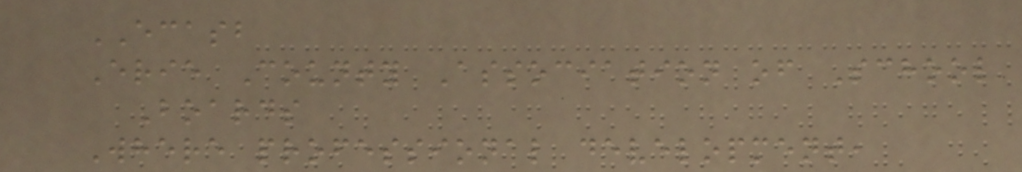ECASB
Erie County Association of School
Boards
Where professional development,
